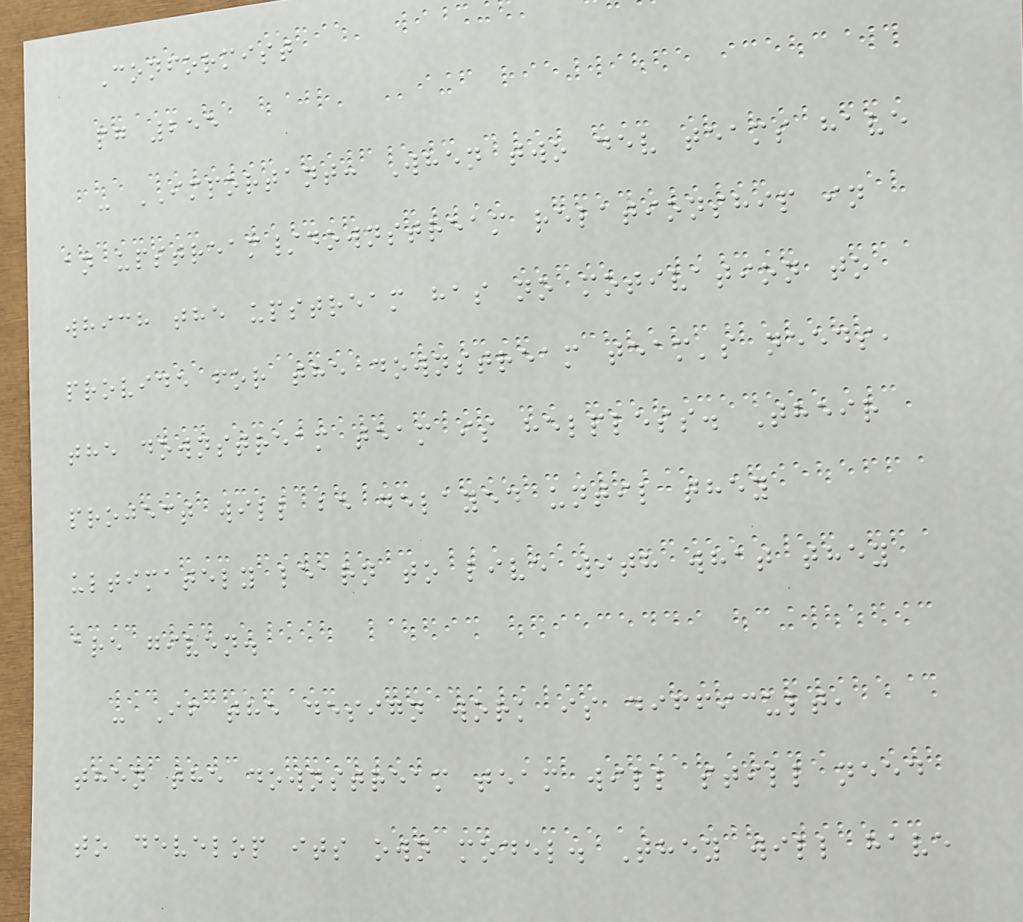Conformist
pg 255
- IMPORTANT: When two dev teams have
an upstream/downstream relationship in
which the upstream has no motivation to
provide for the downstream team's needs,
the downstream team is helpless. Their
project will be delayed until they
ultimately learn to live with what they
are given.
- If the design work is difficult,
then the downstream team will still need
to develop its own model. They will have
